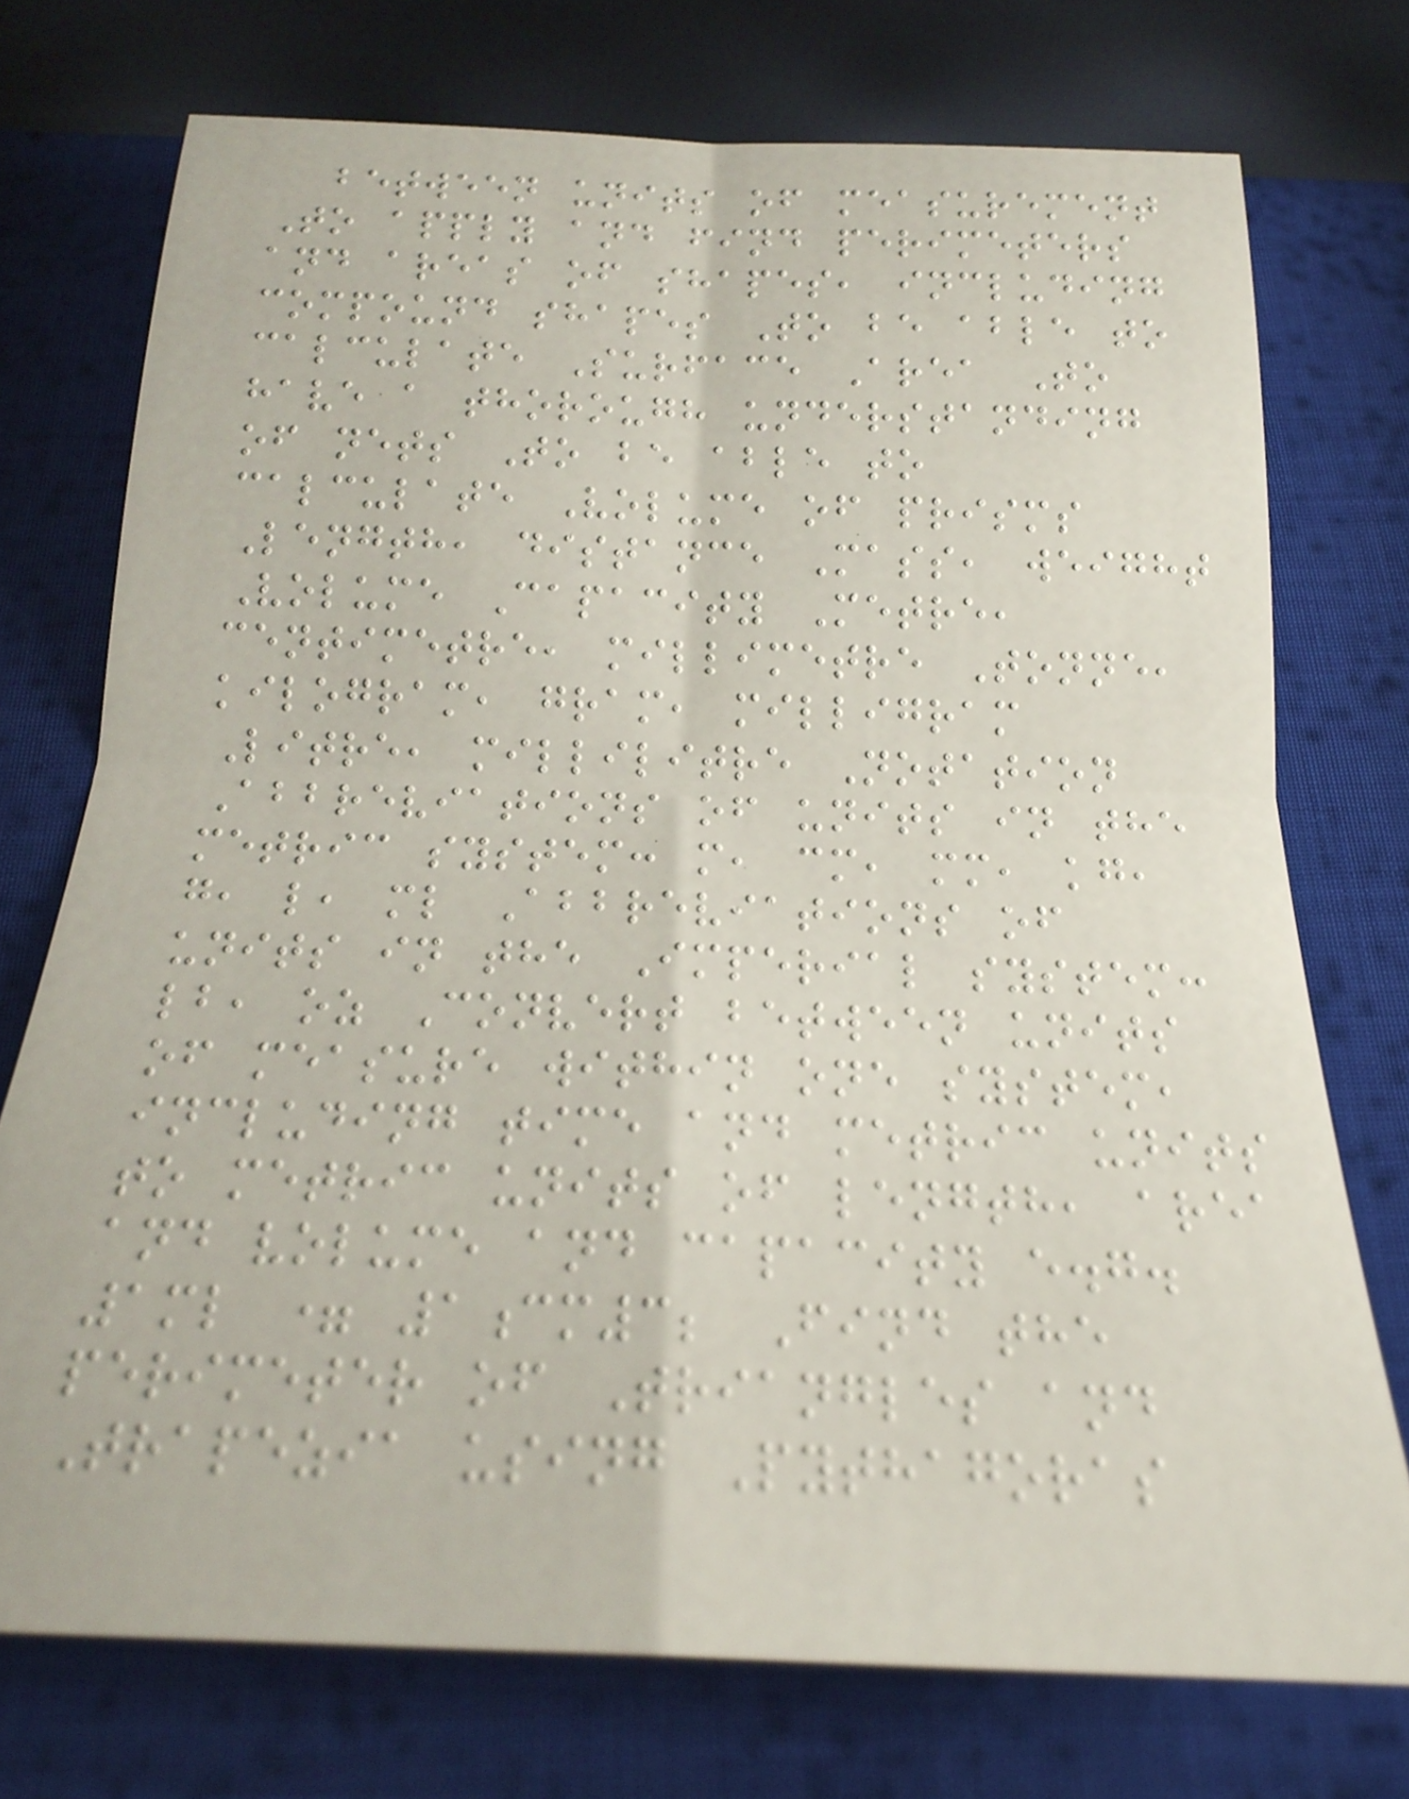between units of measurement
To apply and find perimeters
and areas of shapes, including
compound shapes To be able to
calculate Surface Area To
have a thorough understanding
of nets To be able to
calculate Volume of prisms
Length, distance Mass, weight
Volume Capacity Metre,
centimetre, millimetre Tonne,
kilogram, gram, milligram
Litre, millilitre Notation
Abbreviations of units in the
metric system: m, cm, mm, kg,
g, l, ml Abbreviations of
units in the Imperial system:
lb, oz Convert between units
of measure within one system,
including time and metric units
to metric units of length, area
and volume and capacity e.g.
1ml = 1cm3; Find the
perimeter of Triangles and
Trapezia using Pythagoras
